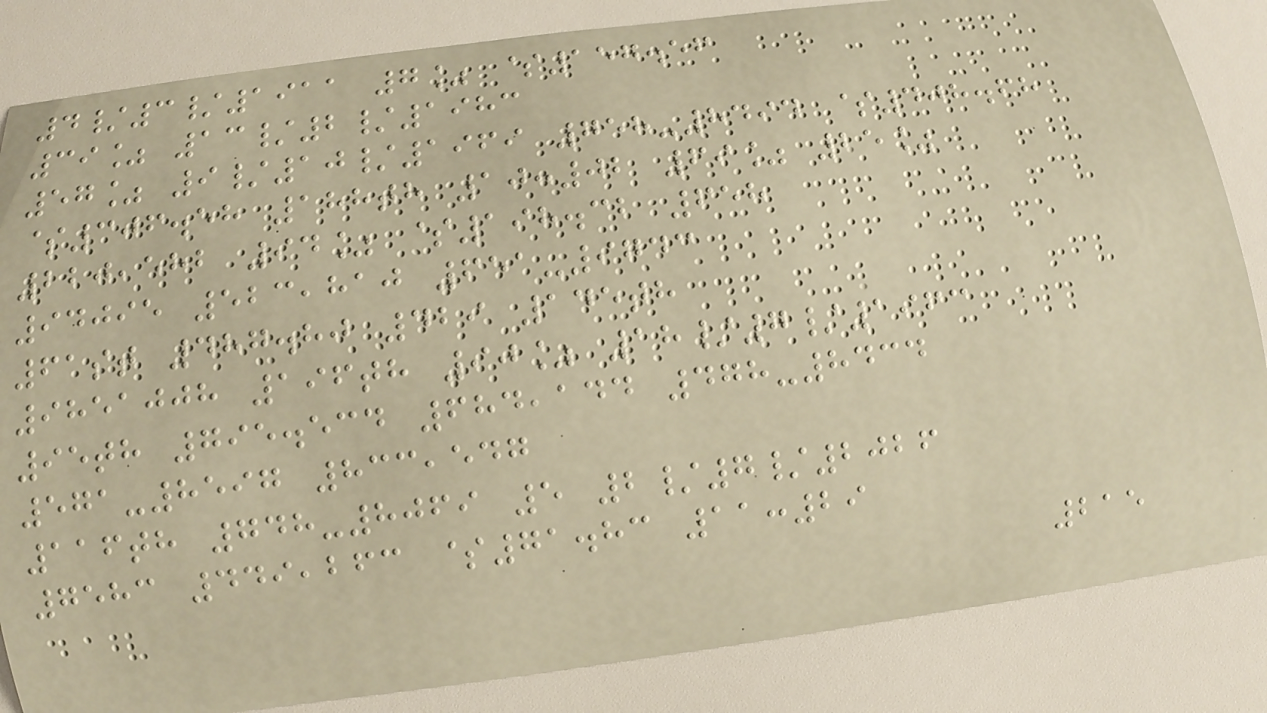4/3/1911 7% $157.56
39% 13/2/1983
57% 9/10/1969 758-8494 $408.68
$306.58 188th 10:02 69% 25%
220,582 94% $198.32 658
94095 523,810 651-9743
61st 487.80 429 145th
9851008 196th 90% 18/7/1963
95th 795.534 684,144 478-8434
571-8597 833,547
116th 748-8069 5 2/7/2026
7583 449,263 $71.83 11:29
215
